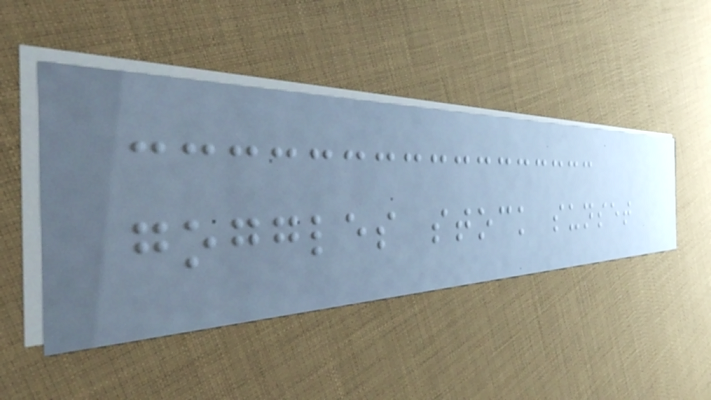goggles stock sunset
